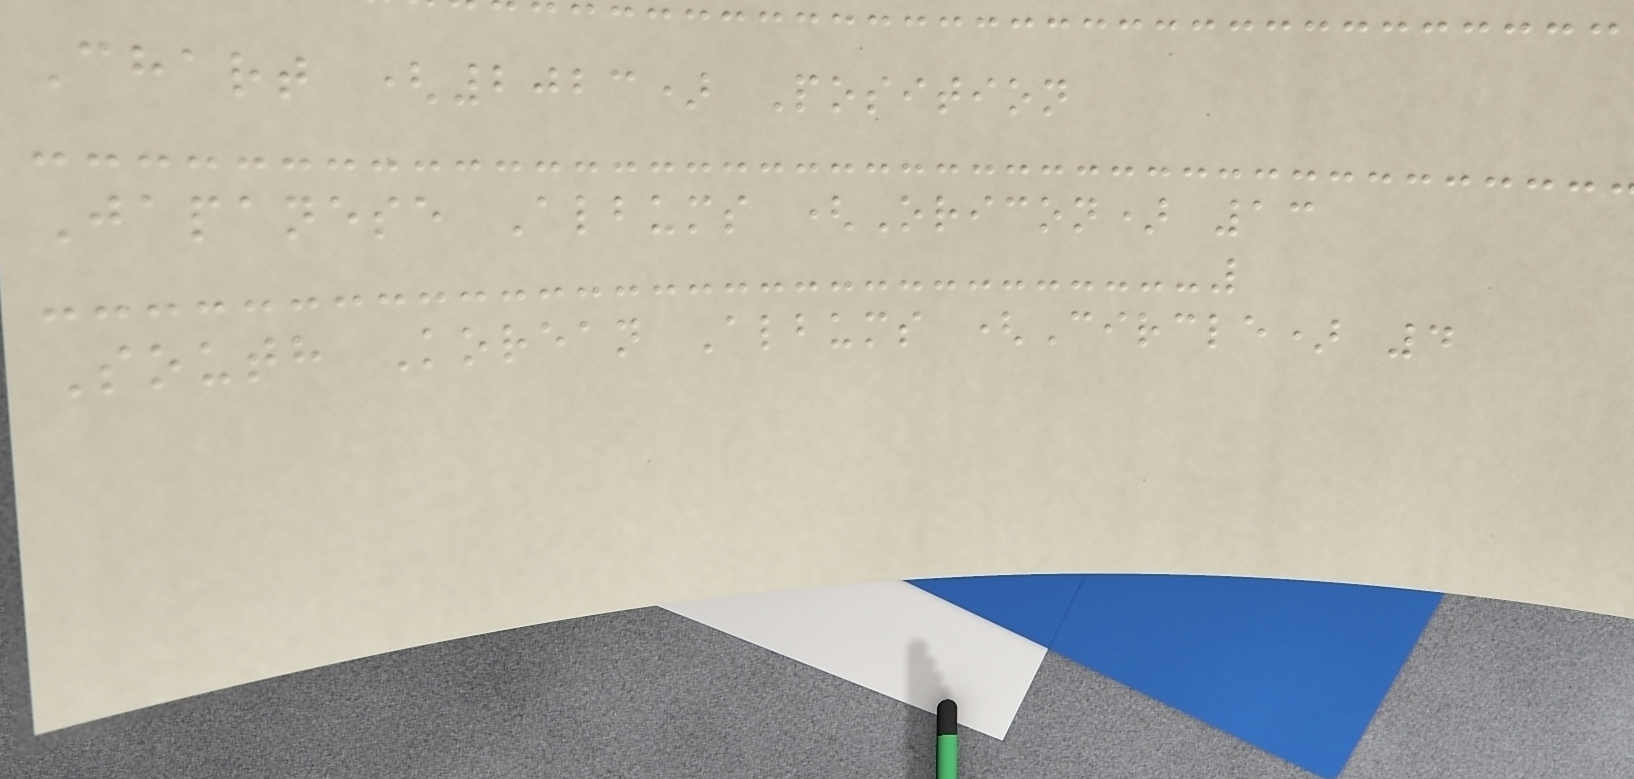Chart (2023) Position
Japanese Albums (Oricon) 13
South Korean Albums (Circle) 4
